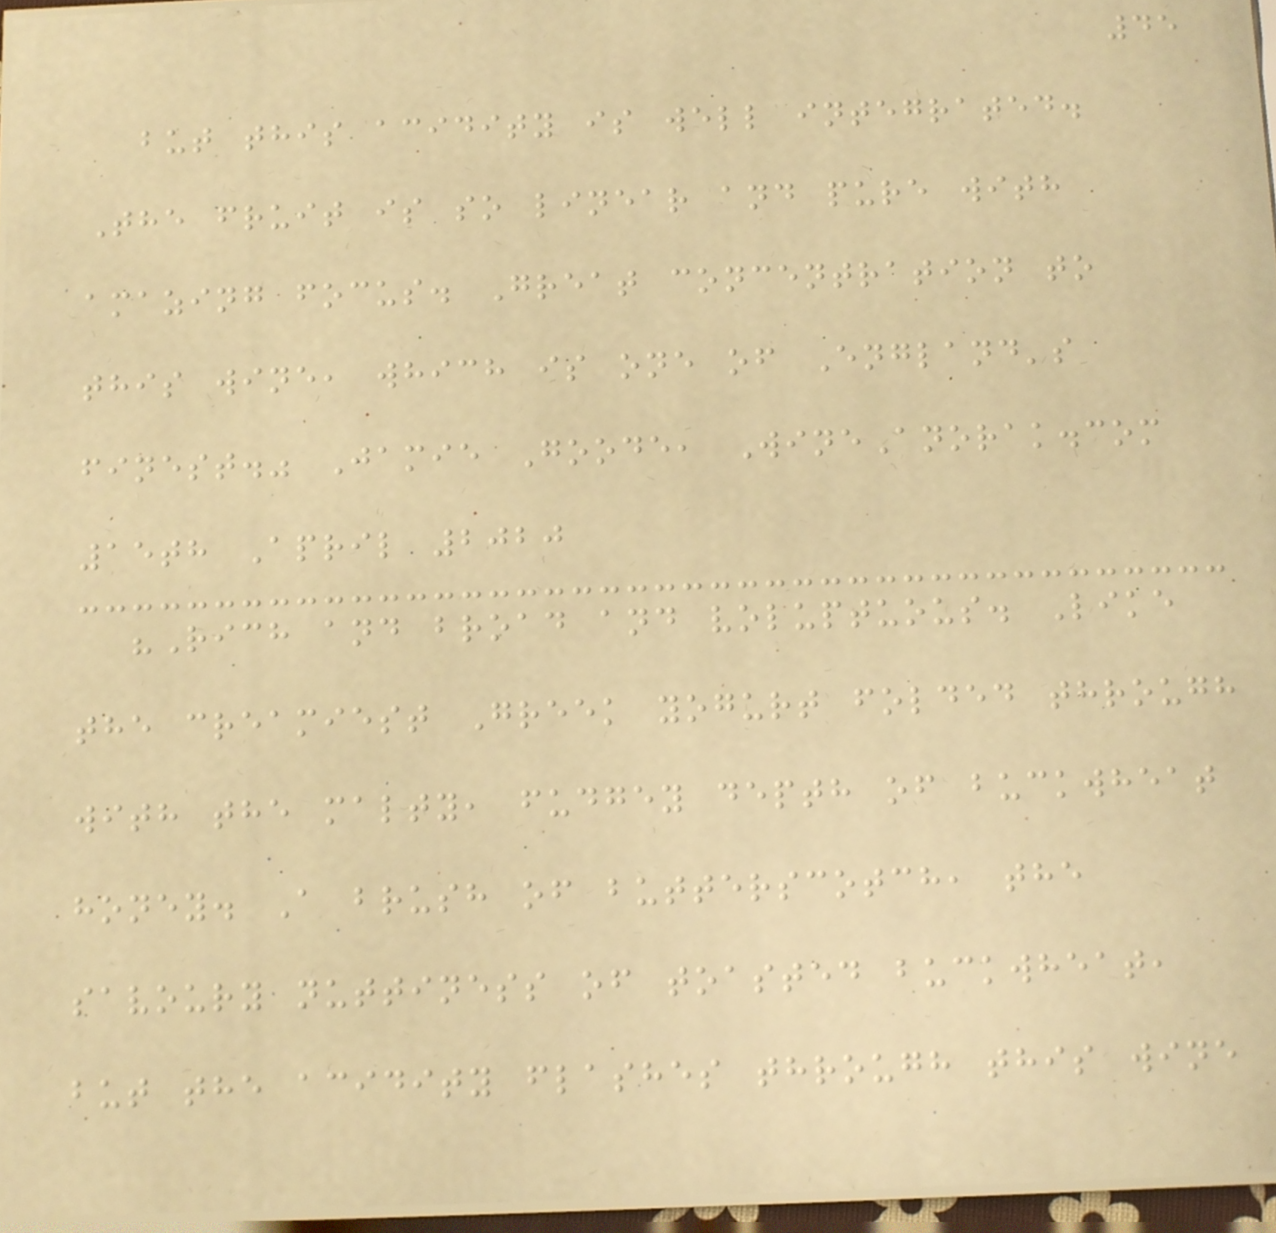45
but this acidity is well integrated.
The fruit is so linear and pure with
amazing focus. Great concentration to
this wine, which is one of England's
finest." Jamie Goode, WineAnorak.com
15th April 2020
"Rich and broad and voluptuous. Like
the creamiest Greek yogurt folded through
with the malty, fudgey depth of buckwheat
honey. A brush of butterscotch, the
savoury nuttiness of toasted buckwheat,
but the acidity flashes through this wine
